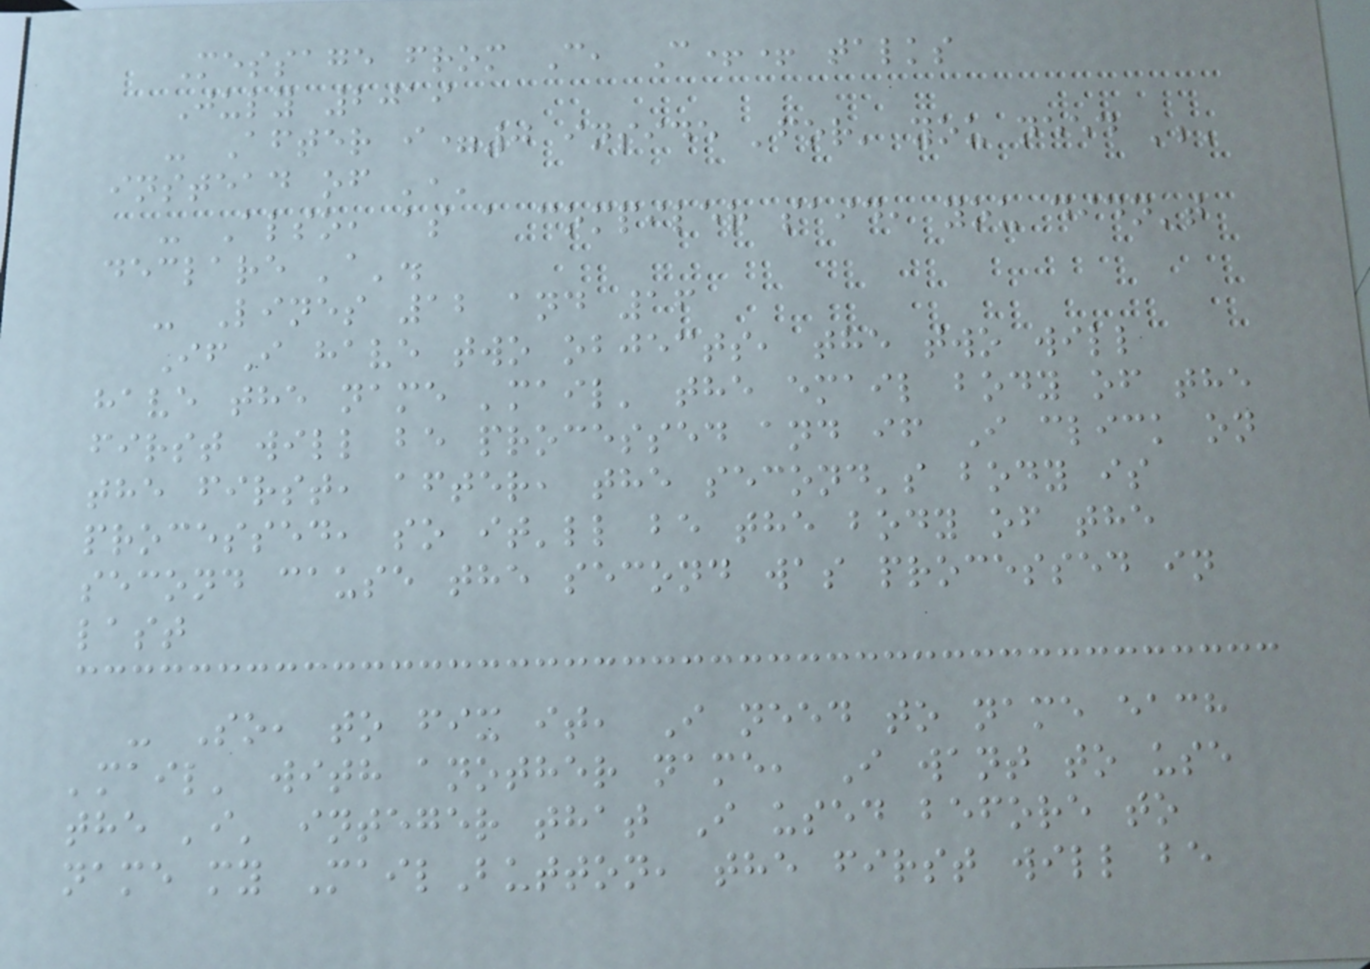Message from C, C++ talks
July 2019
- After i=0 inside 'for' you need ';'
instead of ','
- Also, as a compiler said, you didn't
declare 'a'.
- Lines 12 and 16
IfI have two objects, the two will
have the name 'mail' the email body of the
first will be processed and if I click on
the first, after, the second's body is
processed, so it'll be the body of the
second cause the second was processed in
last
- So, to fix it, I need to name each
'mail' with another name, I want to use
the 'i' integer that I used before to
name my MailButton, the first will be
